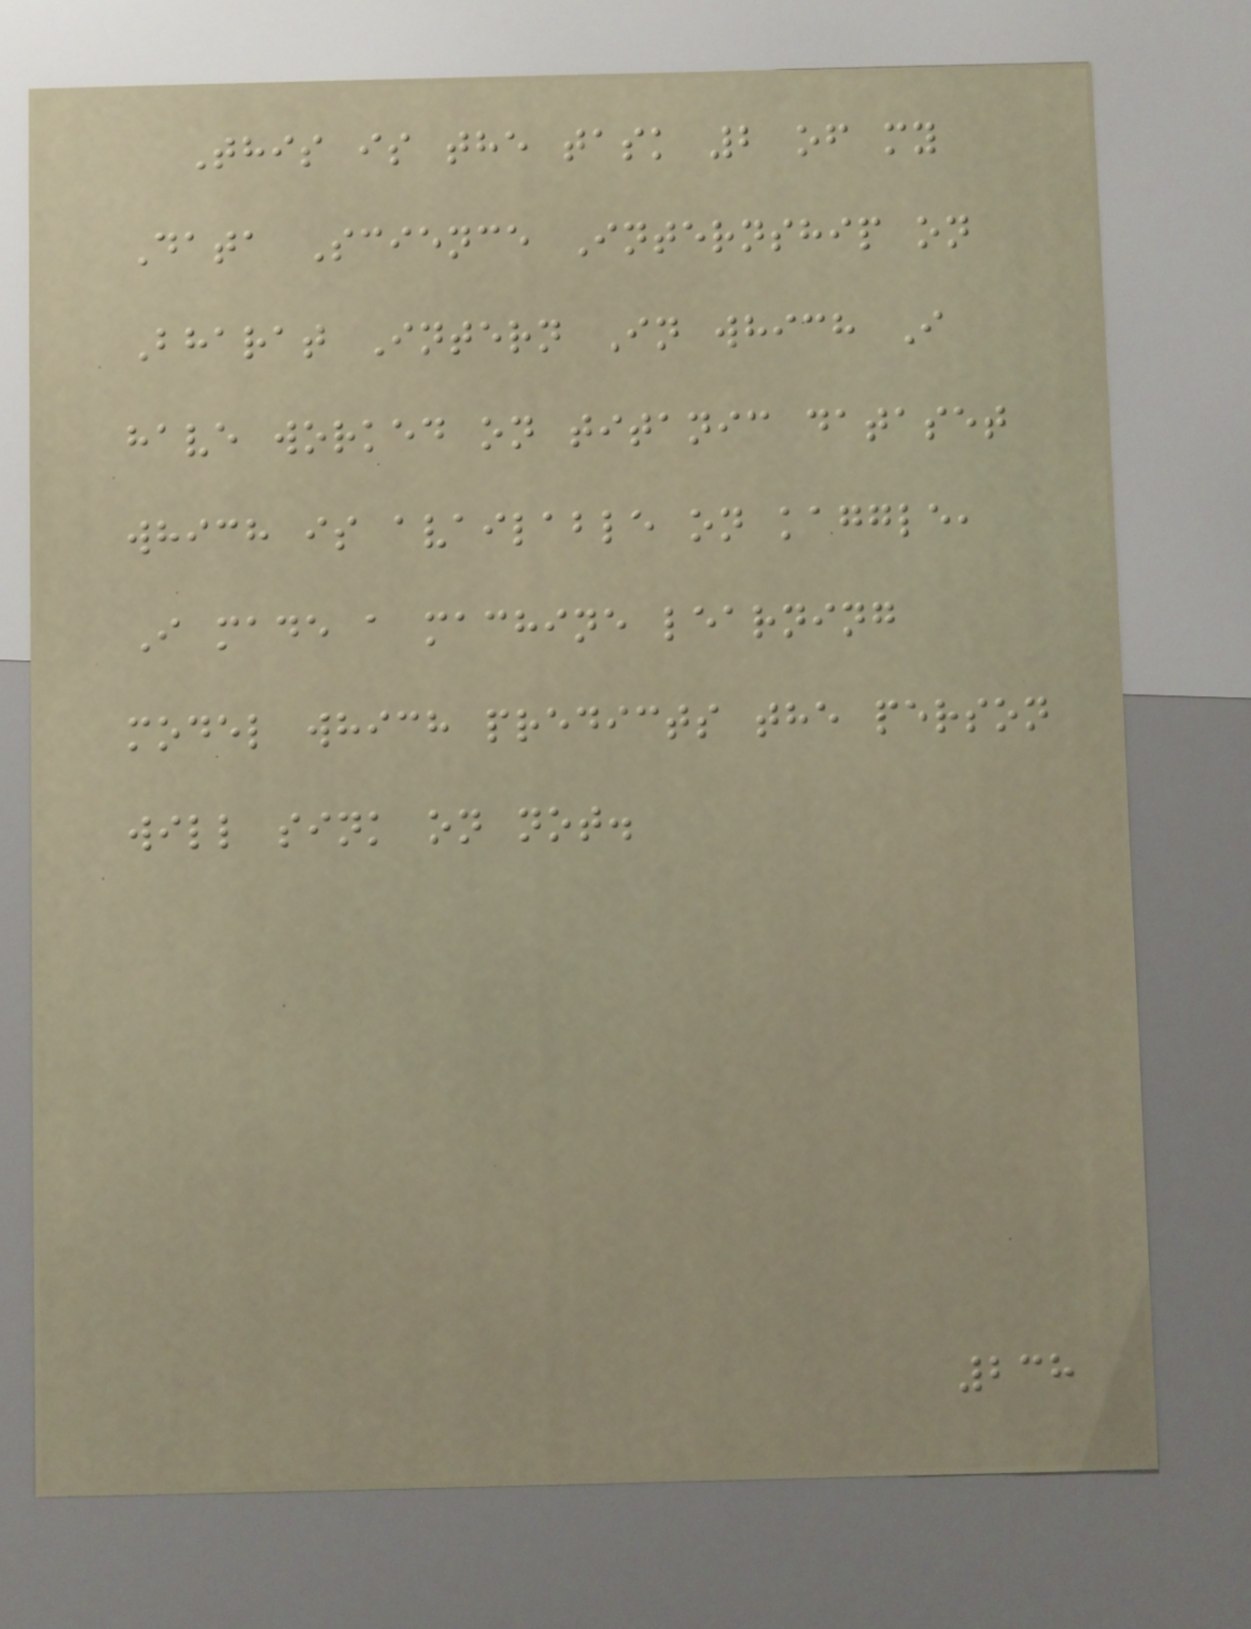This is the task 2 of my
Data Science Internship on
Bharat Intern In which I
have worked on titanic dataset
which is available on kaggle,
I made a machine learning
model which predicts the person
will sink on not.
238
